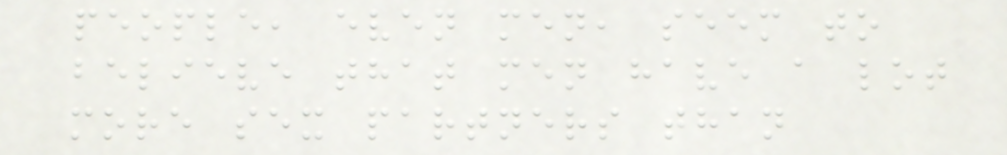people, even men, seem to
believe that men have a lot
more sex partners than
